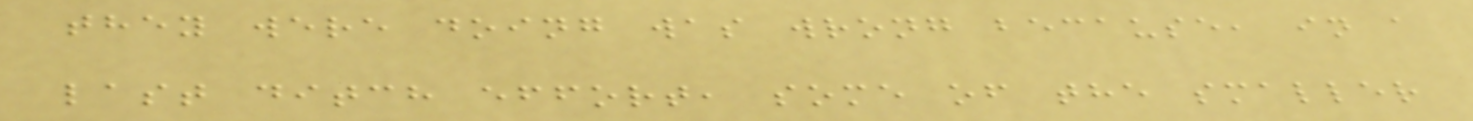they were doing was wrong because, in a
last ditch effort, some of the smaller
